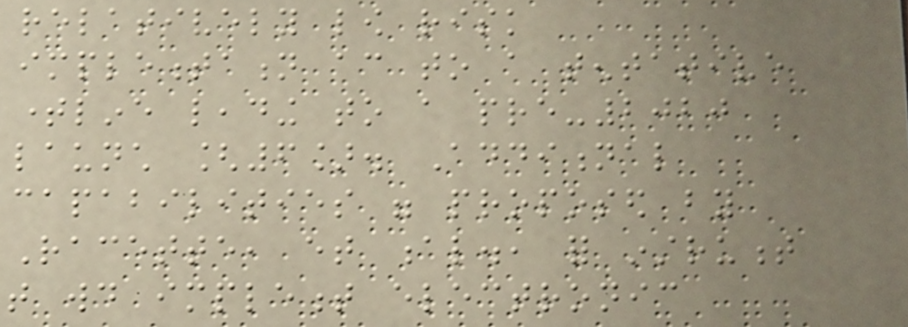relatively low risk
implementation according to a tentative
timeline leading to a pre-2020
launch [6]. Additional
capabilities were proposed by
Racette, et al., for instrument
that would implement electronic
